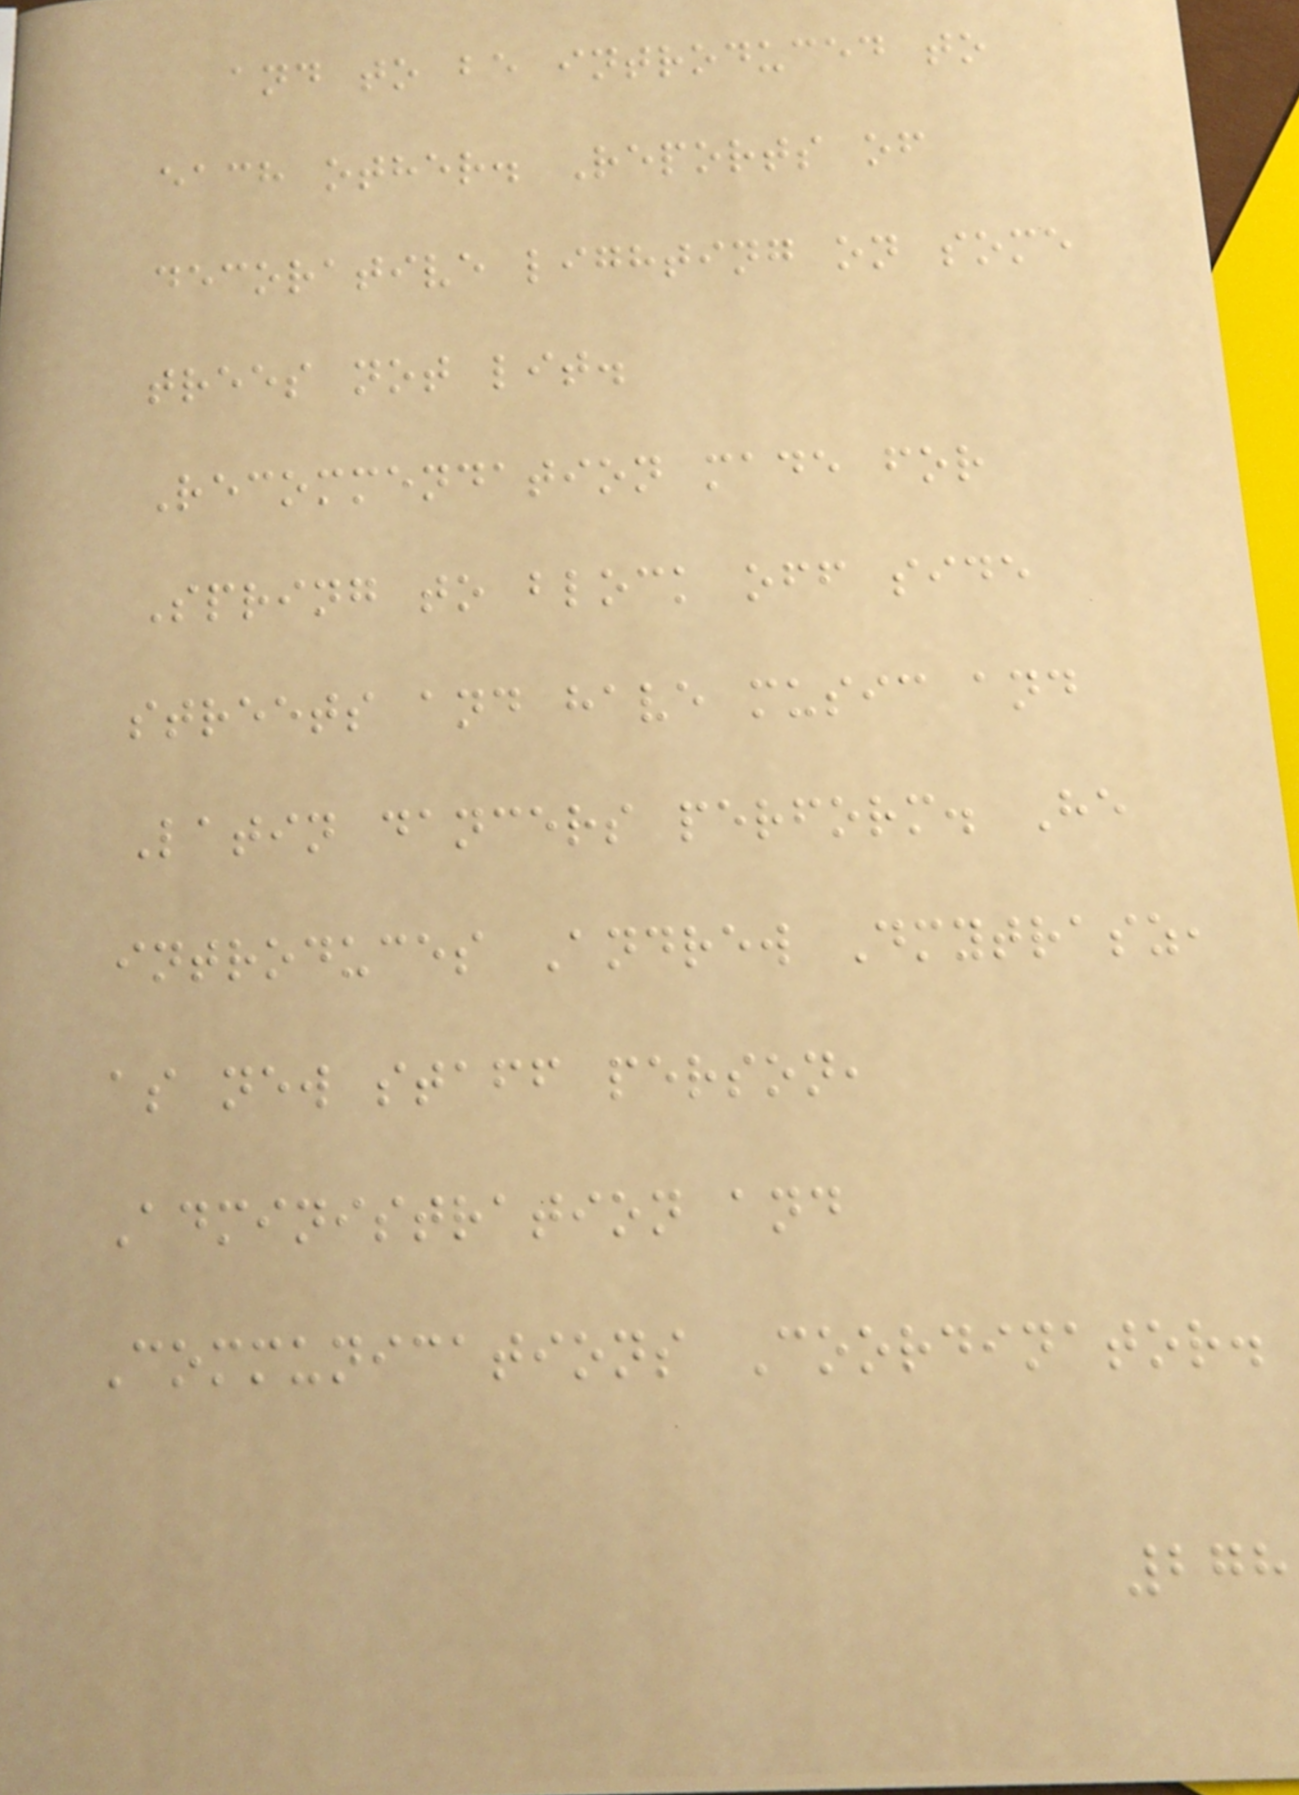and to be introduced to
each other. Reports of
decorative lighting on some
trees not lit.
Recommendation made for
Spring to block off side
streets and have music and
Latin dancers perform. He
introduces Andrew Dmytrasz,
as new staff person,
Administration and
Communications Coordinator.
278
